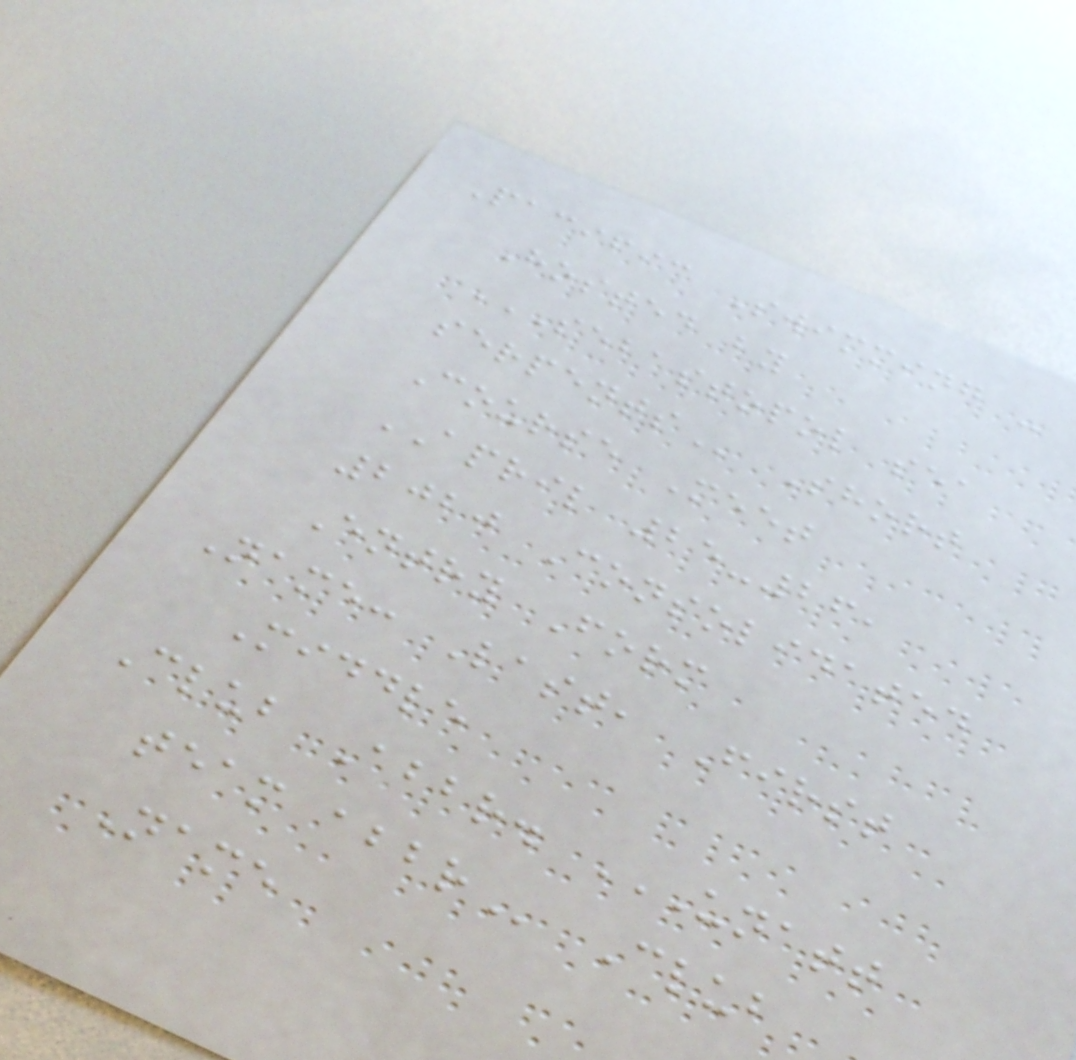Pacific Swimming -
Hosted by
SEBASTOPOL SEA
SERPENTS Short
Course Meet
APRIL 25-26,
2020 Consolidated
Entry Form
Name: Last, First
Middle
Club Abbr. UNATT
TEAM ABBR Club
Name
